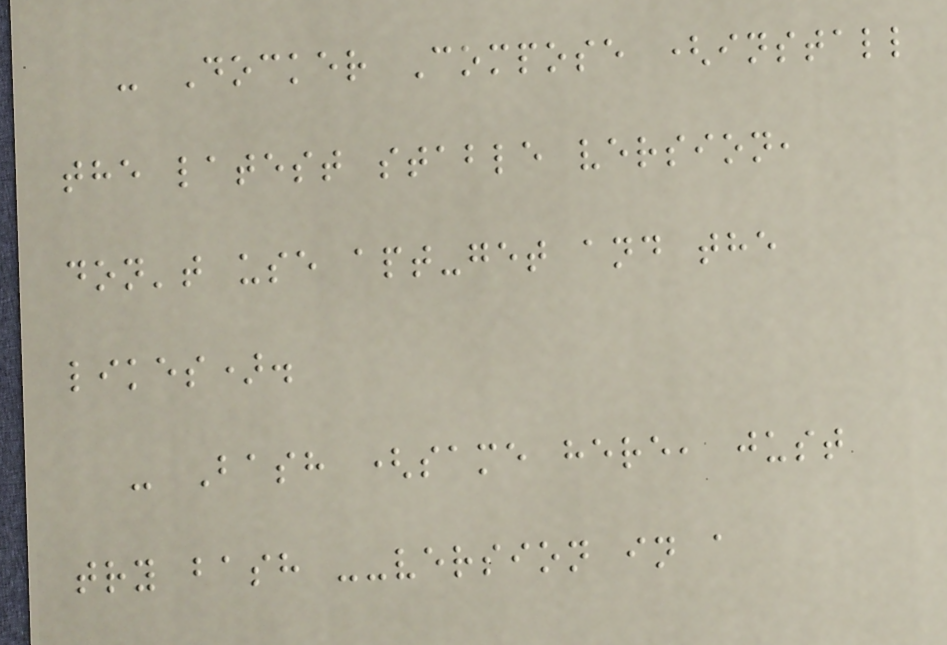- Docker Compose (install
the latest stable version,
don't use apt-get and the
likes).
- Bash (same here, just
try bash --version in a
